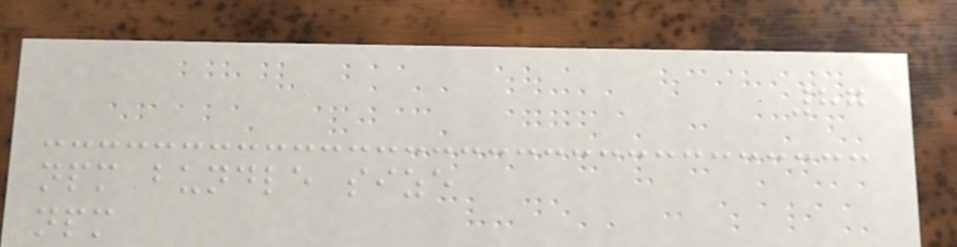87
npm bundle size
npm
